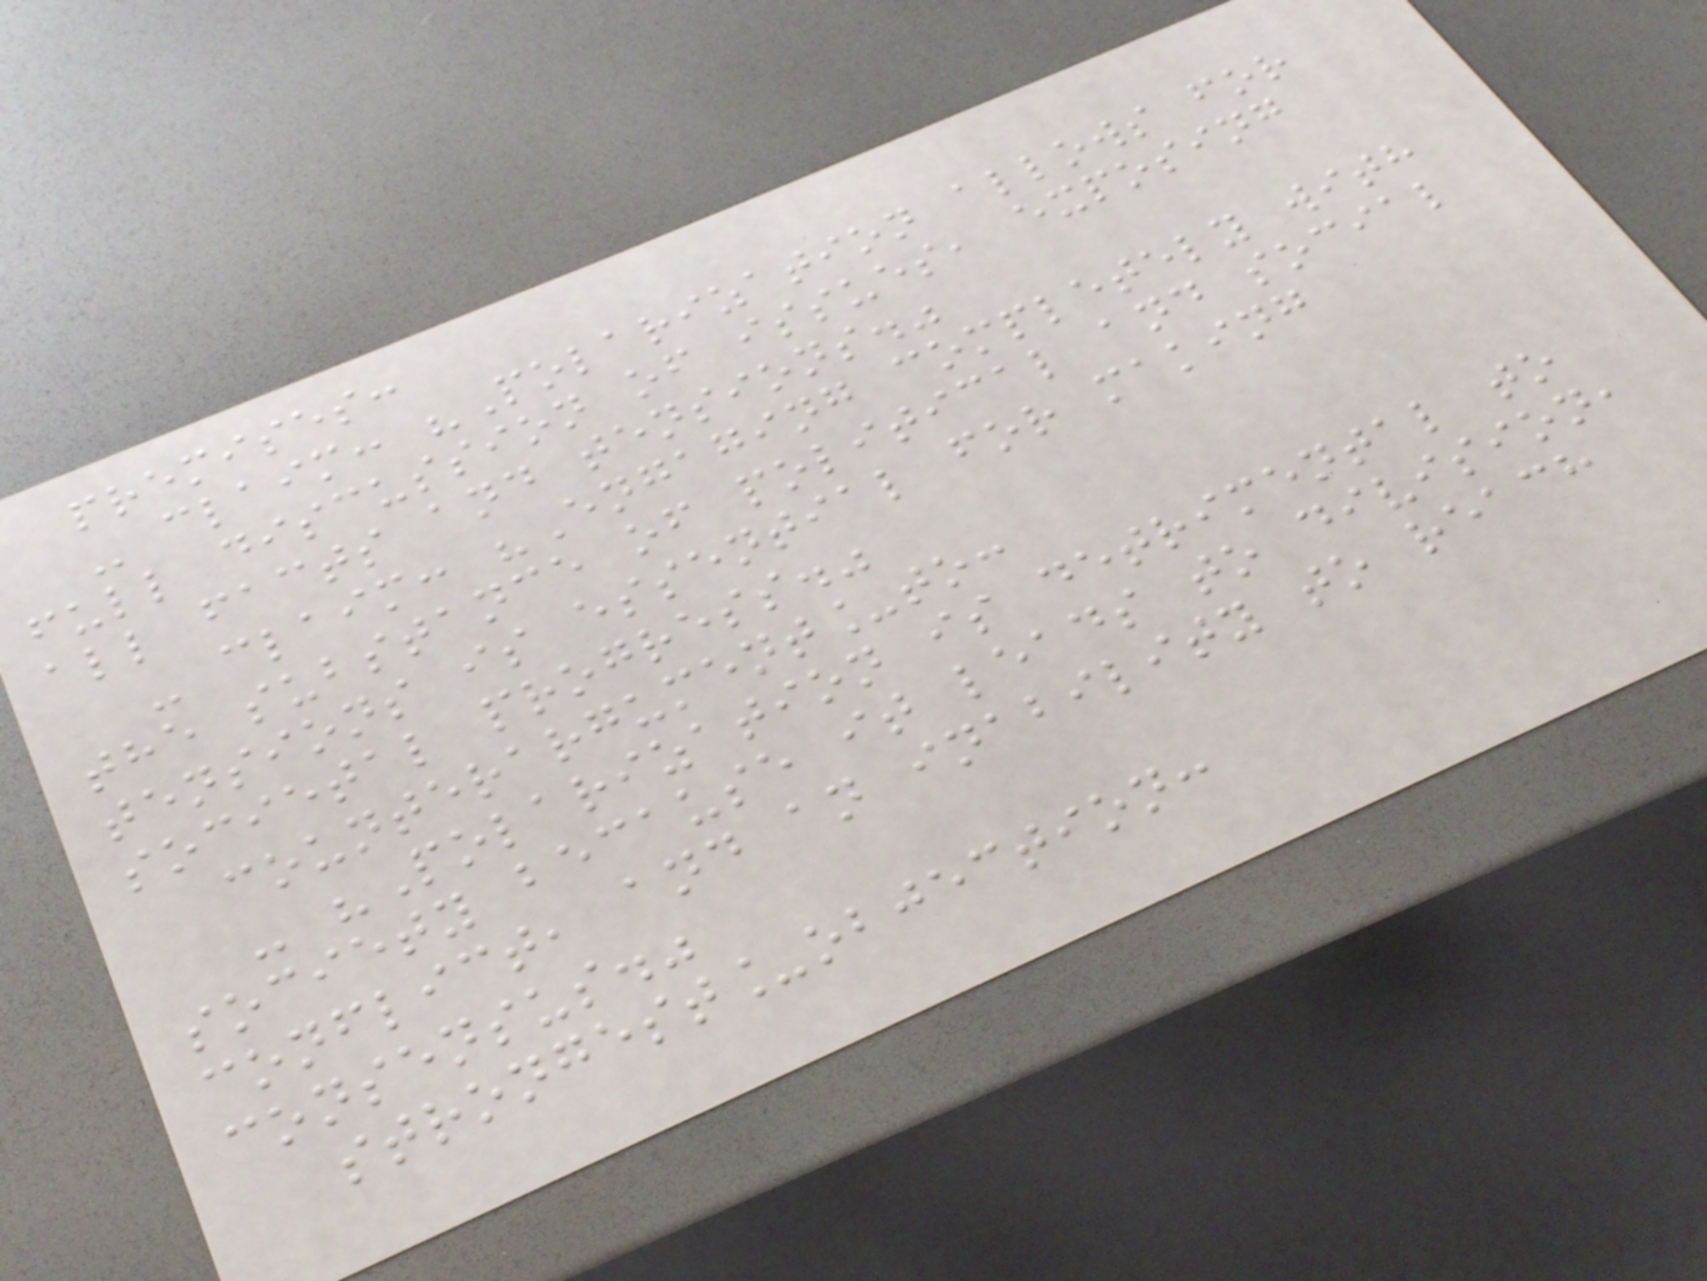premises:
- claim: "Polarization allows for
full discussion of issues, exposing
all facts and tensions."
- claim: "Engaging completely with
the substance of political and social
tensions is essential for making
societal progress."
counterargument_to:
- "Polarization is detrimental to
society because it leads to division,
conflict, and an inability to reach
consensus."
strongest_objection:
